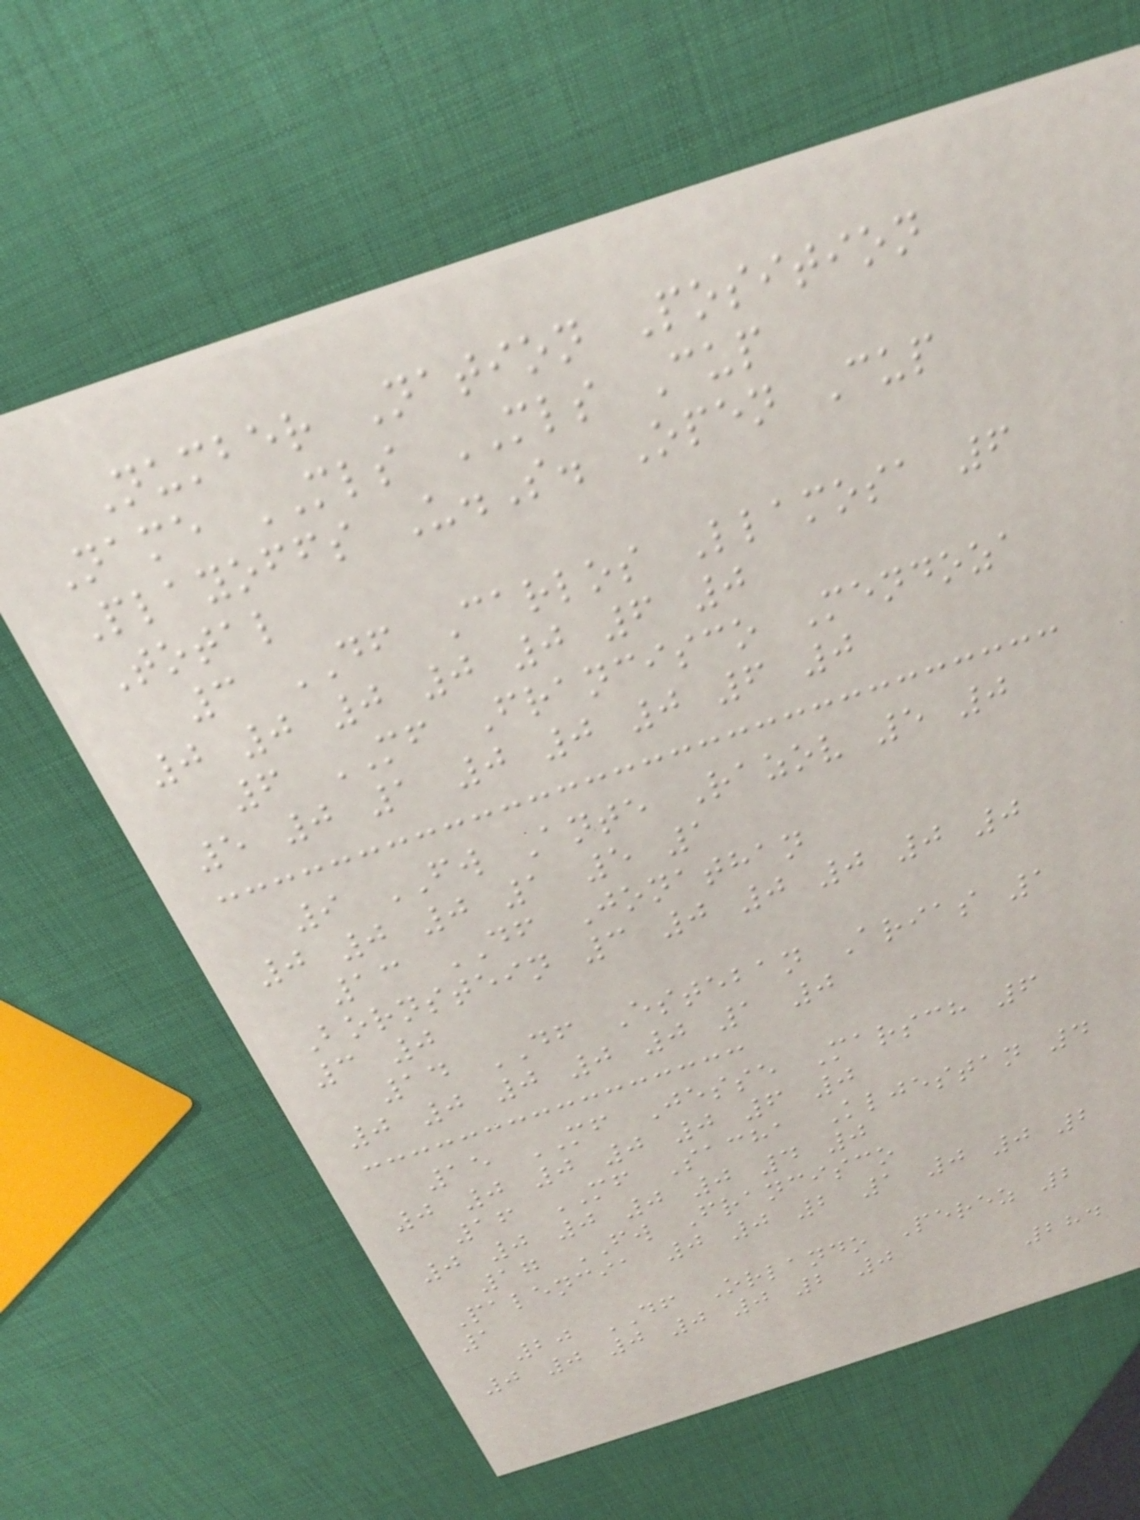Number Nation Position
Name MLS MLS Cup
Playoffs U.S. Open Cup
Total
3 DF Carlos Llamosa 6
0 0 0 0 0 6 0
6 MF Francisco Mendoza
5 0 1 0 0 0 6 0
9 FW Ante Razov 5 0
0 0 0 1 5 1
13 DF Jonathan
Bornstein 3 0 0 0 0 0
3 0
14 DF Esteban Arias 1
0 0 0 0 0 1 0
15 MF Jesse Marsch 6
0 0 0 0 0 6 0
16 MF Sacha Kljestan 4
0 0 0 0 0 4 0
17 FW Francisco
Palencia 0 0 2 1 0 0 2
1
20 DF Orlando Perez 2
0 0 0 0 0 2 0
284
